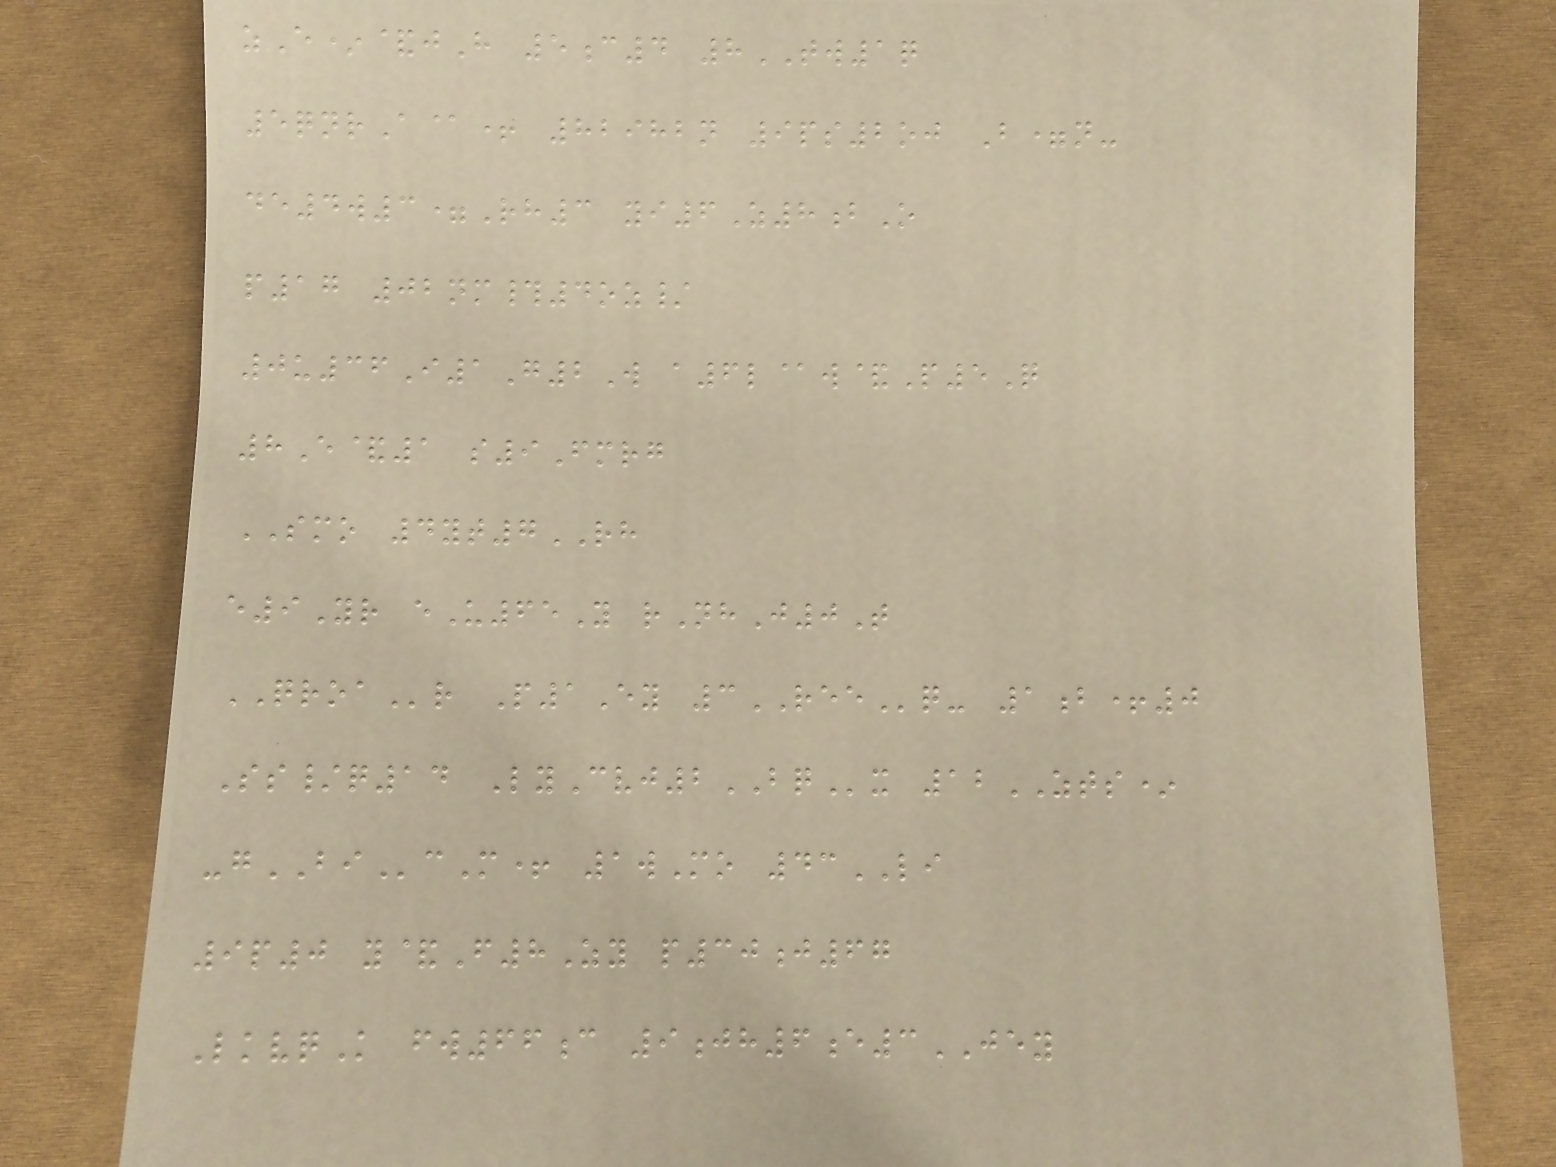zE*&jH 5c4 8TW1q
5qnrA@+ 82982n 9ps2oj B=n-
de4w3=Rh3 yi6Z8bO
p17 02nm#4oz/
0u36I1G2W a6l@w&P5Q
8E&1 s9Fmrg
SMO 4yt7RH
e9Yr eU65Y rNhJ0T
QROAr P1Ey 3REEq- 1b+0
Ss/q14 LyCvj2BQx 12ZTS*
-gBIcM+ 1wMo 43LI
9p0 y&F8Zy p30j67
LkvqK fw66c 9jh6e3JEY
